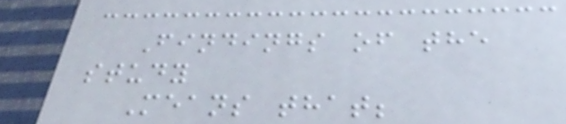Findings of the
study
Means that;
